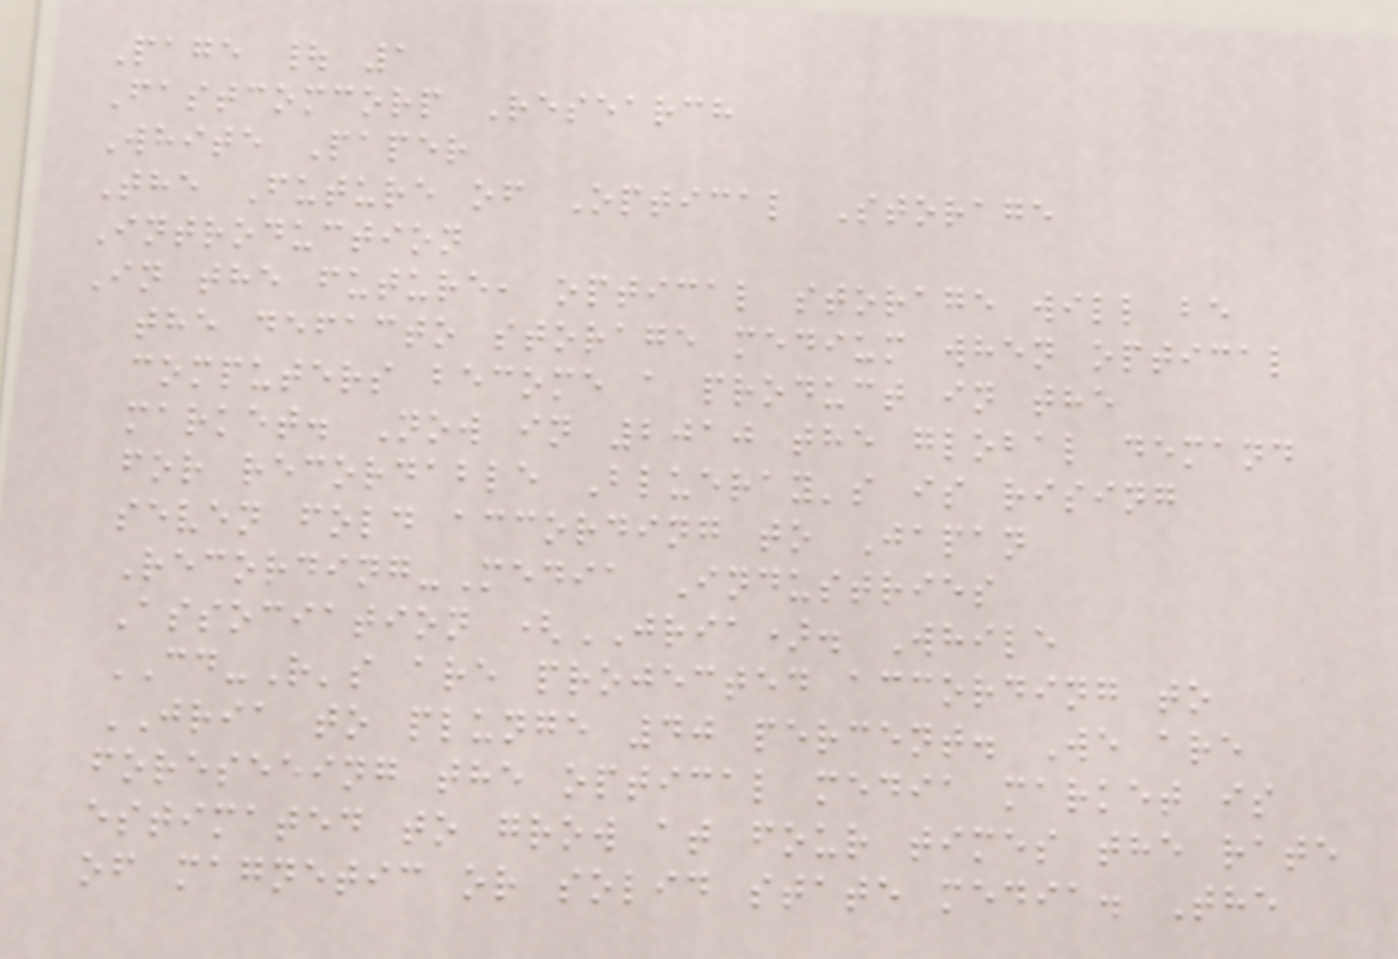Page | 1
Fastcomcorp Research
White Paper
The Future of Optical Storage
Introduction
In the future, optical storage will be
the defacto storage medium when optical
computers become a product in the
market. Now in 2010 the global demand
for recordable Blueray's is rising
seven fold according to Japan
Recording-Media Industries
Association (JRIA). While
CD-R's are projected according to
JRIA to plunge 40 percent. We are
foreseeing the optical media market is
estimated to grow at four times the rate
of magnetic or solid state media. The
